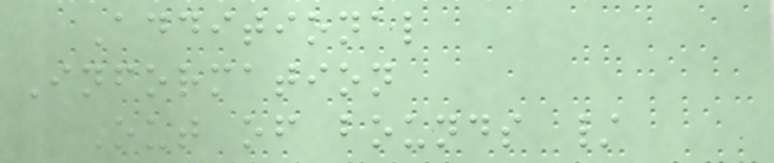Additional
Information
Out of bounds /
